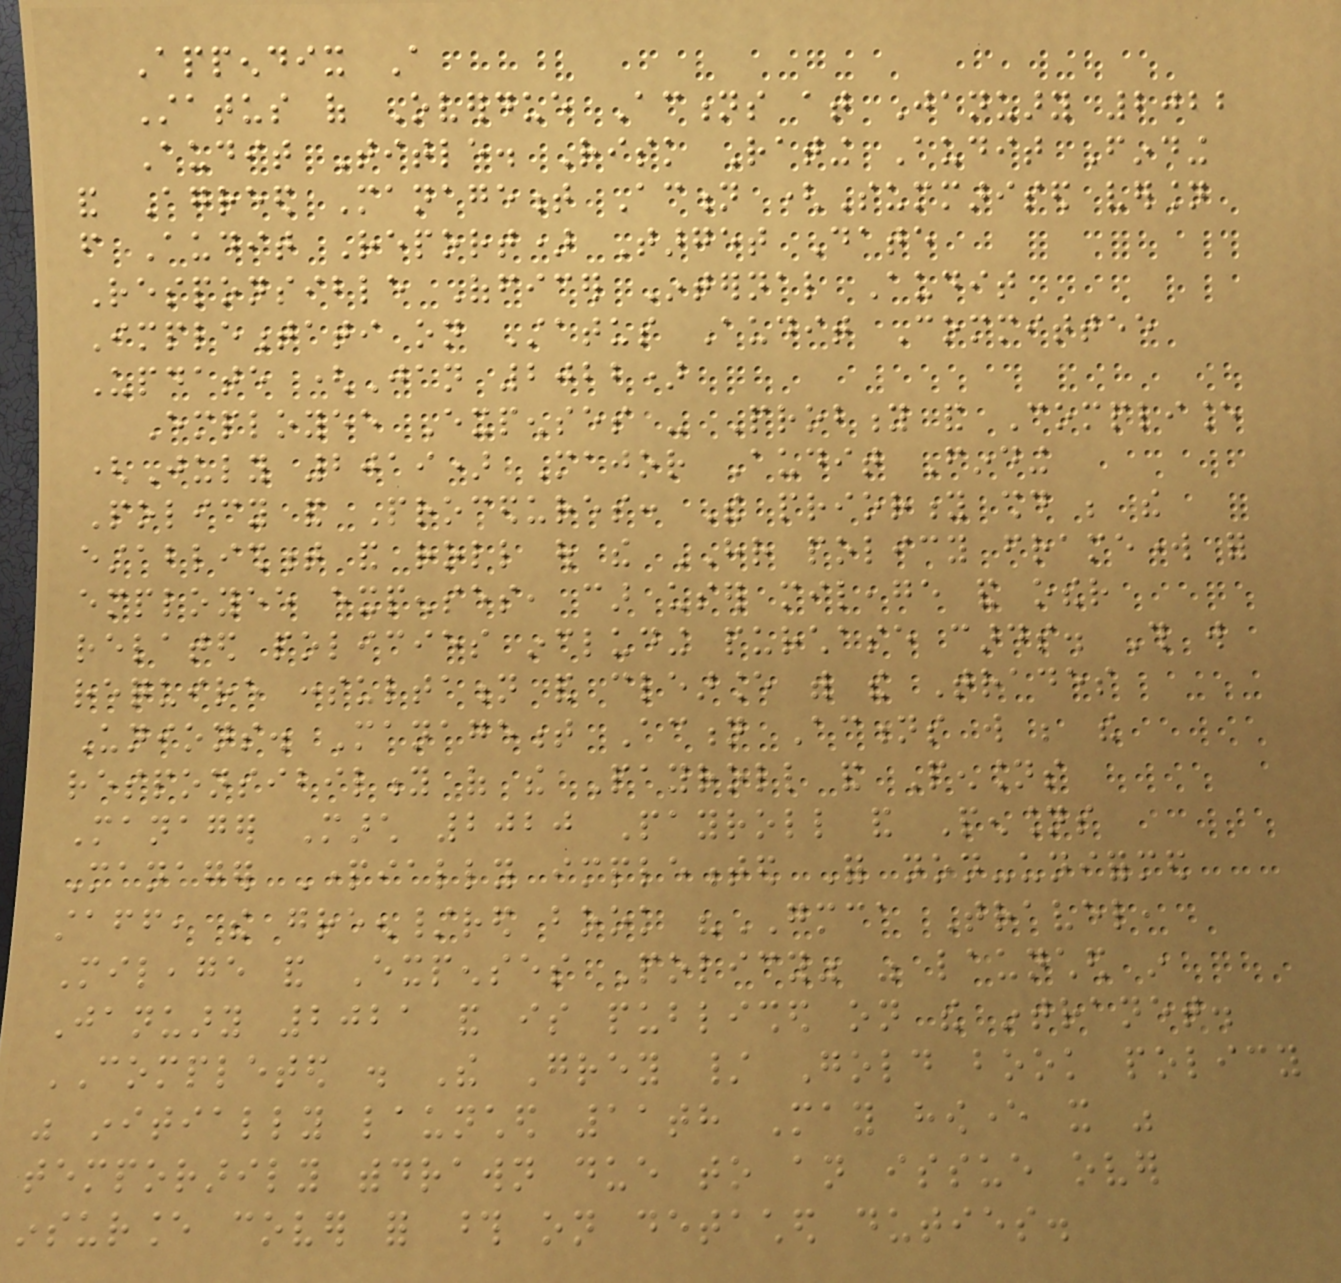Appendix A
Status of Overdue Actions at January 2022
Audit Title. Risk Rating Audit Finding
and Agreed Management Action (Summarised version
from Audit Report) Target Date
Responsible Officer Internal Audit
Implementati on Status Audit Committee
Update (Jan 2022)
Employee Expenses - Probity and Compliance
(July 2019) Major Audit Finding
Policy and Procedures: The priority should be the
establishment and roll out the HR policy framework for
employee expenses, car user mileage and other
related policies including purchase cards. This will
require consultation and clearance with the Trades
Unions. Management Action Actions will be the
responsibility of the Payroll and Pensions
Manager March 2020 Payroll and Pensions
Manager Partially implemented For non-uniformed
staff, the green/red book "GMCA Travel,
Mileage and Expenses Policy" was launched in
January 2021 and is published on the intranet.
COMPLETED . The Grey / Gold book policy
was initially launched 11th May however it was
temporarily withdrawn due to an issue over
insurance cover for those on detached duties.
